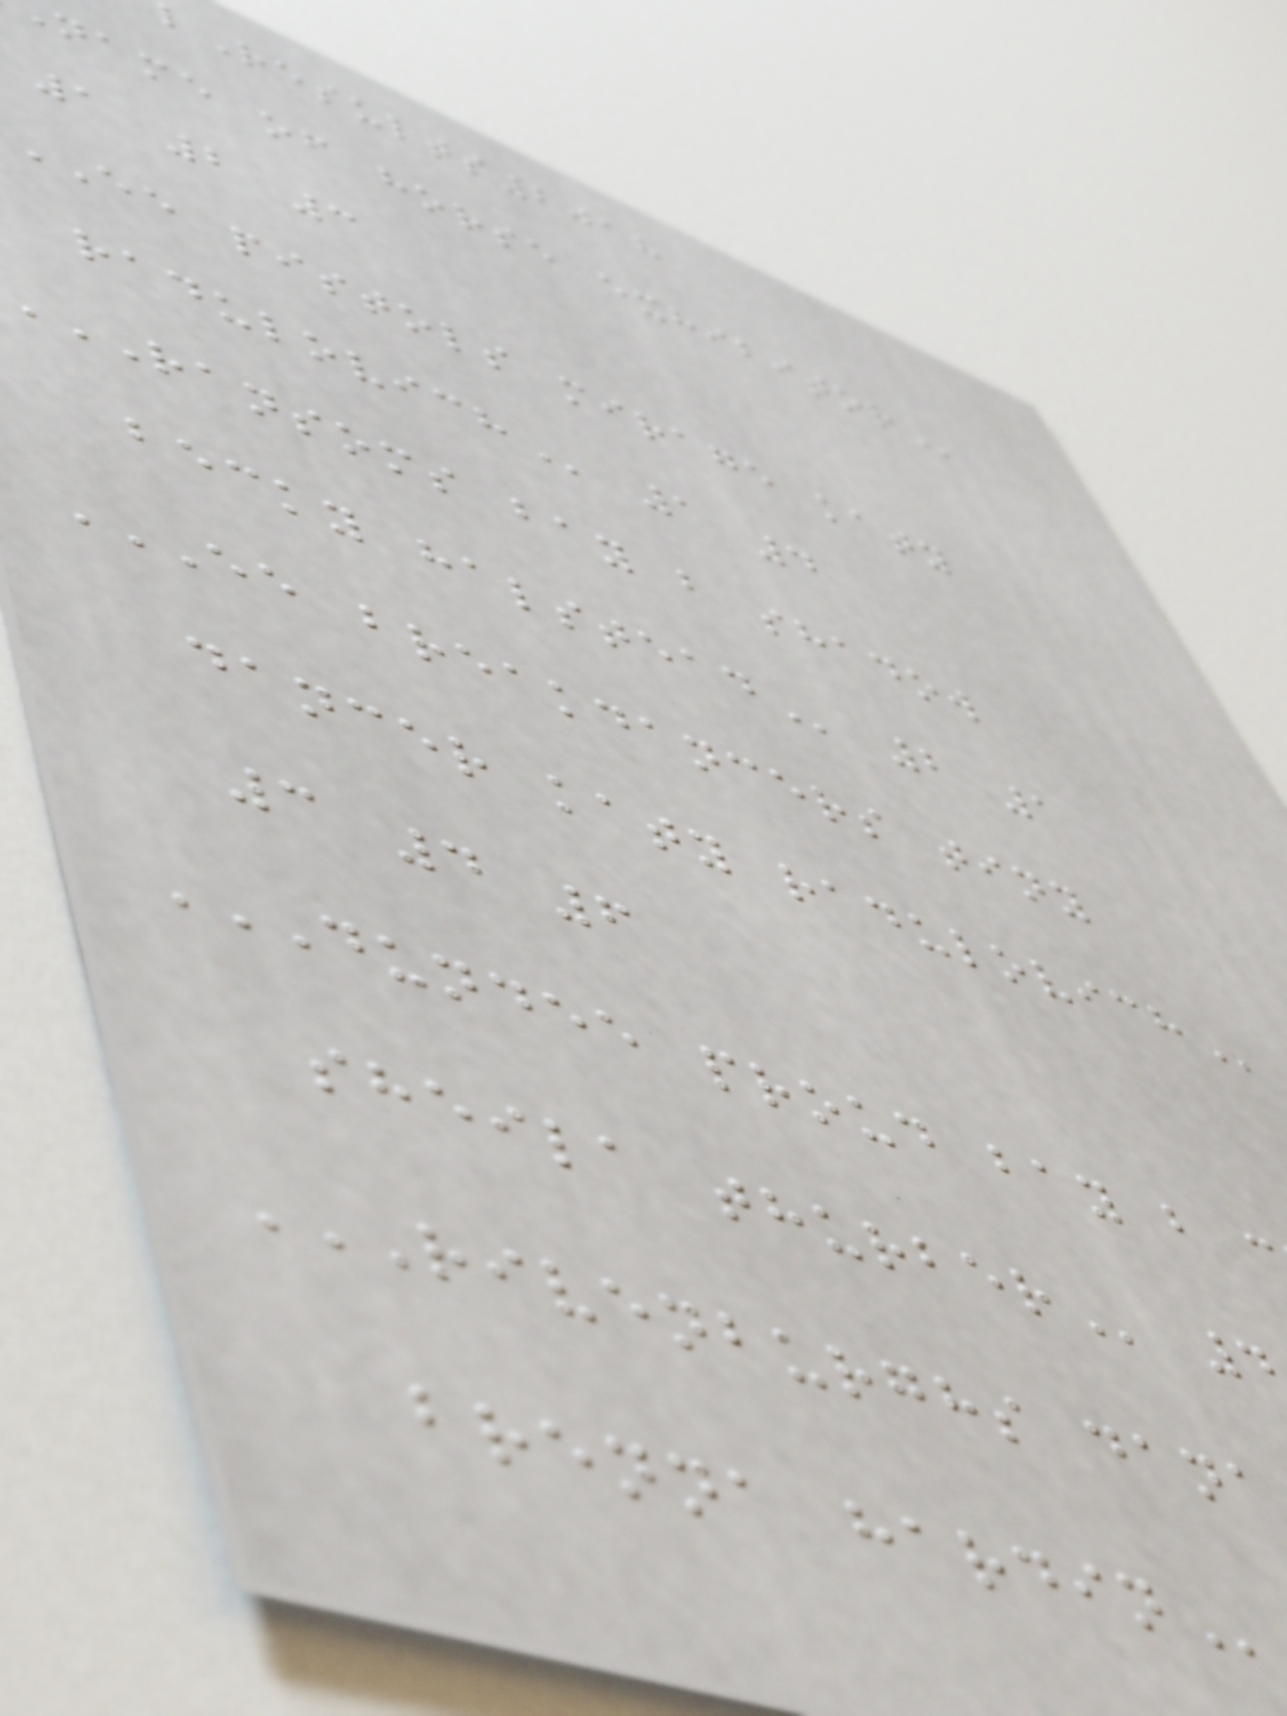Results2018
name of horse
1 2 3
EE pistols mirage katy
1 4
RANSOMS bay b shadow
EE BREAKDANCERS TINY
dancer katy
3 4 6
brenna
